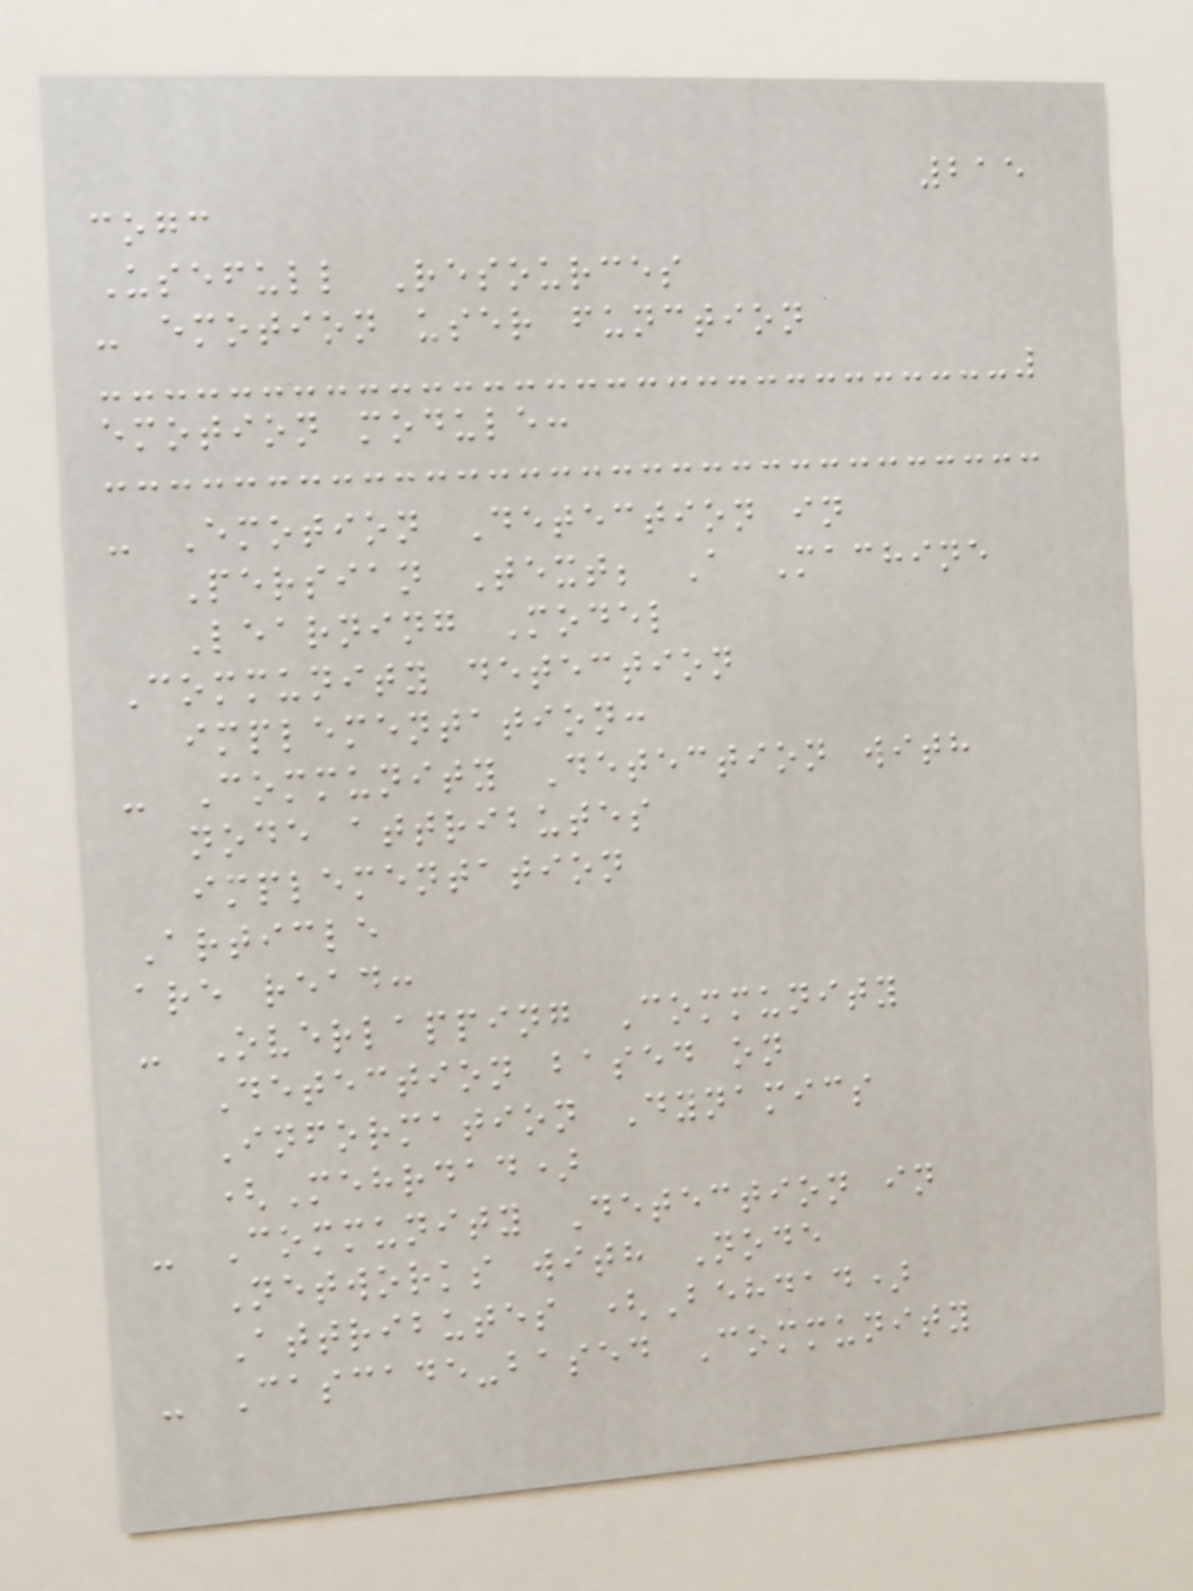215
cogc
Usefull Resources
- emotion user function
emotion module:
- Emotion Detection in
Persian Text; A Machine
Learning Model
Community detection
implementation:
- Community Detection with
node attributes
implementation
Article
are read:
- Overlapping Community
Detection based on
Information Dynamics
(Mehrdad)
- Community Detection in
Networks with Node
Attributes (Behdad)
- Cascade-based Community
